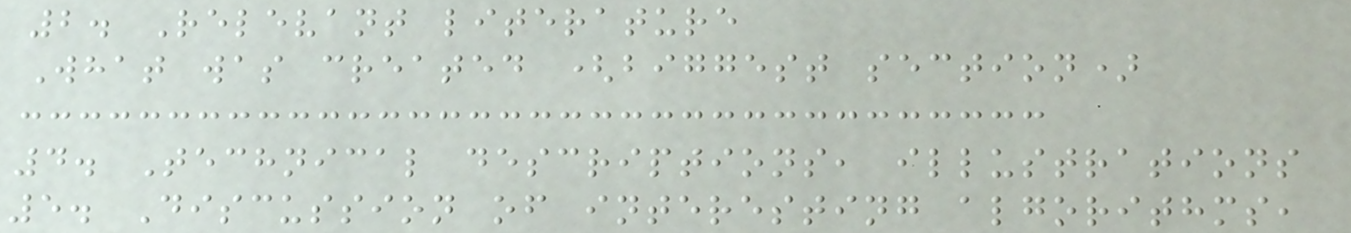2. Relevant literature
What was created (biggest section)
4. Technical descriptions, illustrations
5. Discussion of interesting algorithms,
